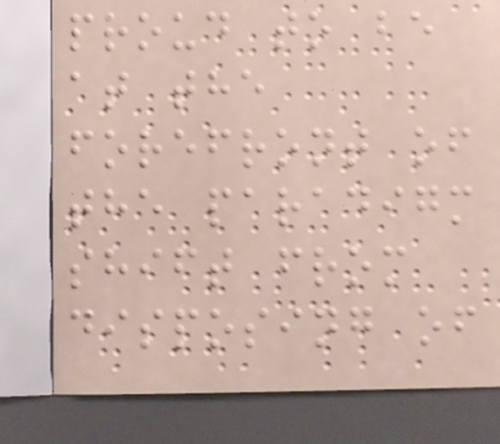proud to be
at the
forefront of
the paradigm
shift from
disposing of
